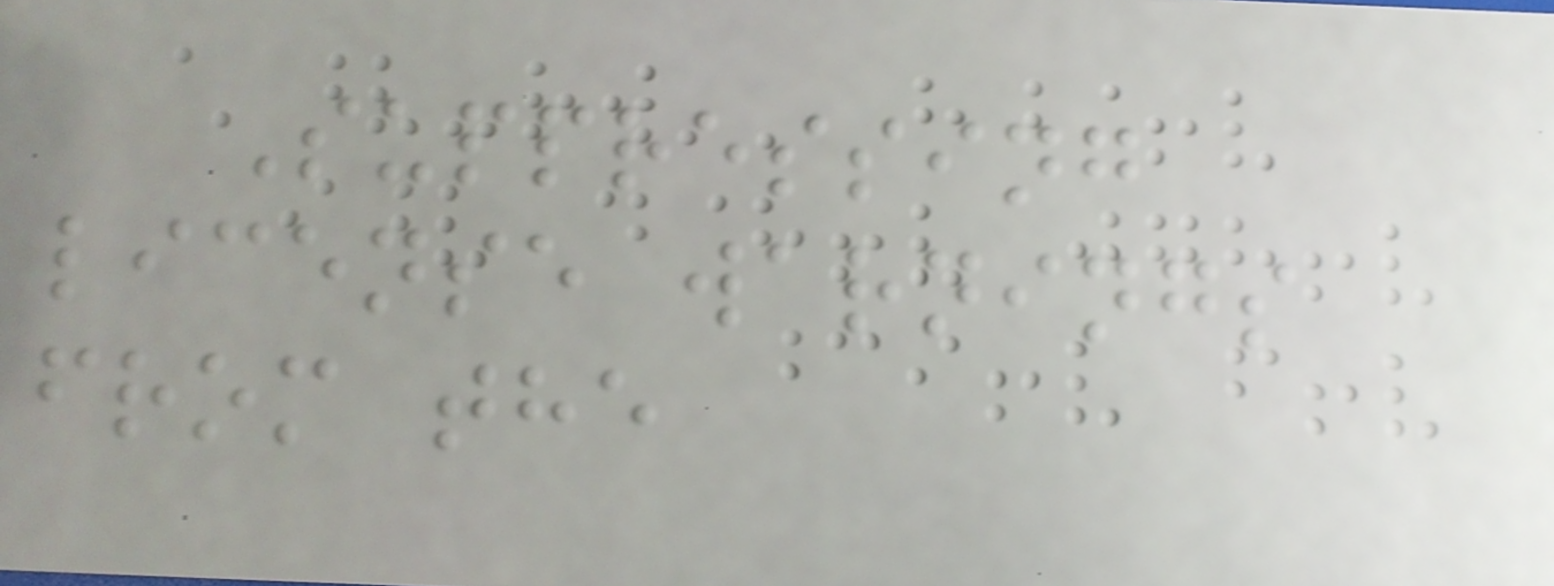Suppressing
license warnings
from the
